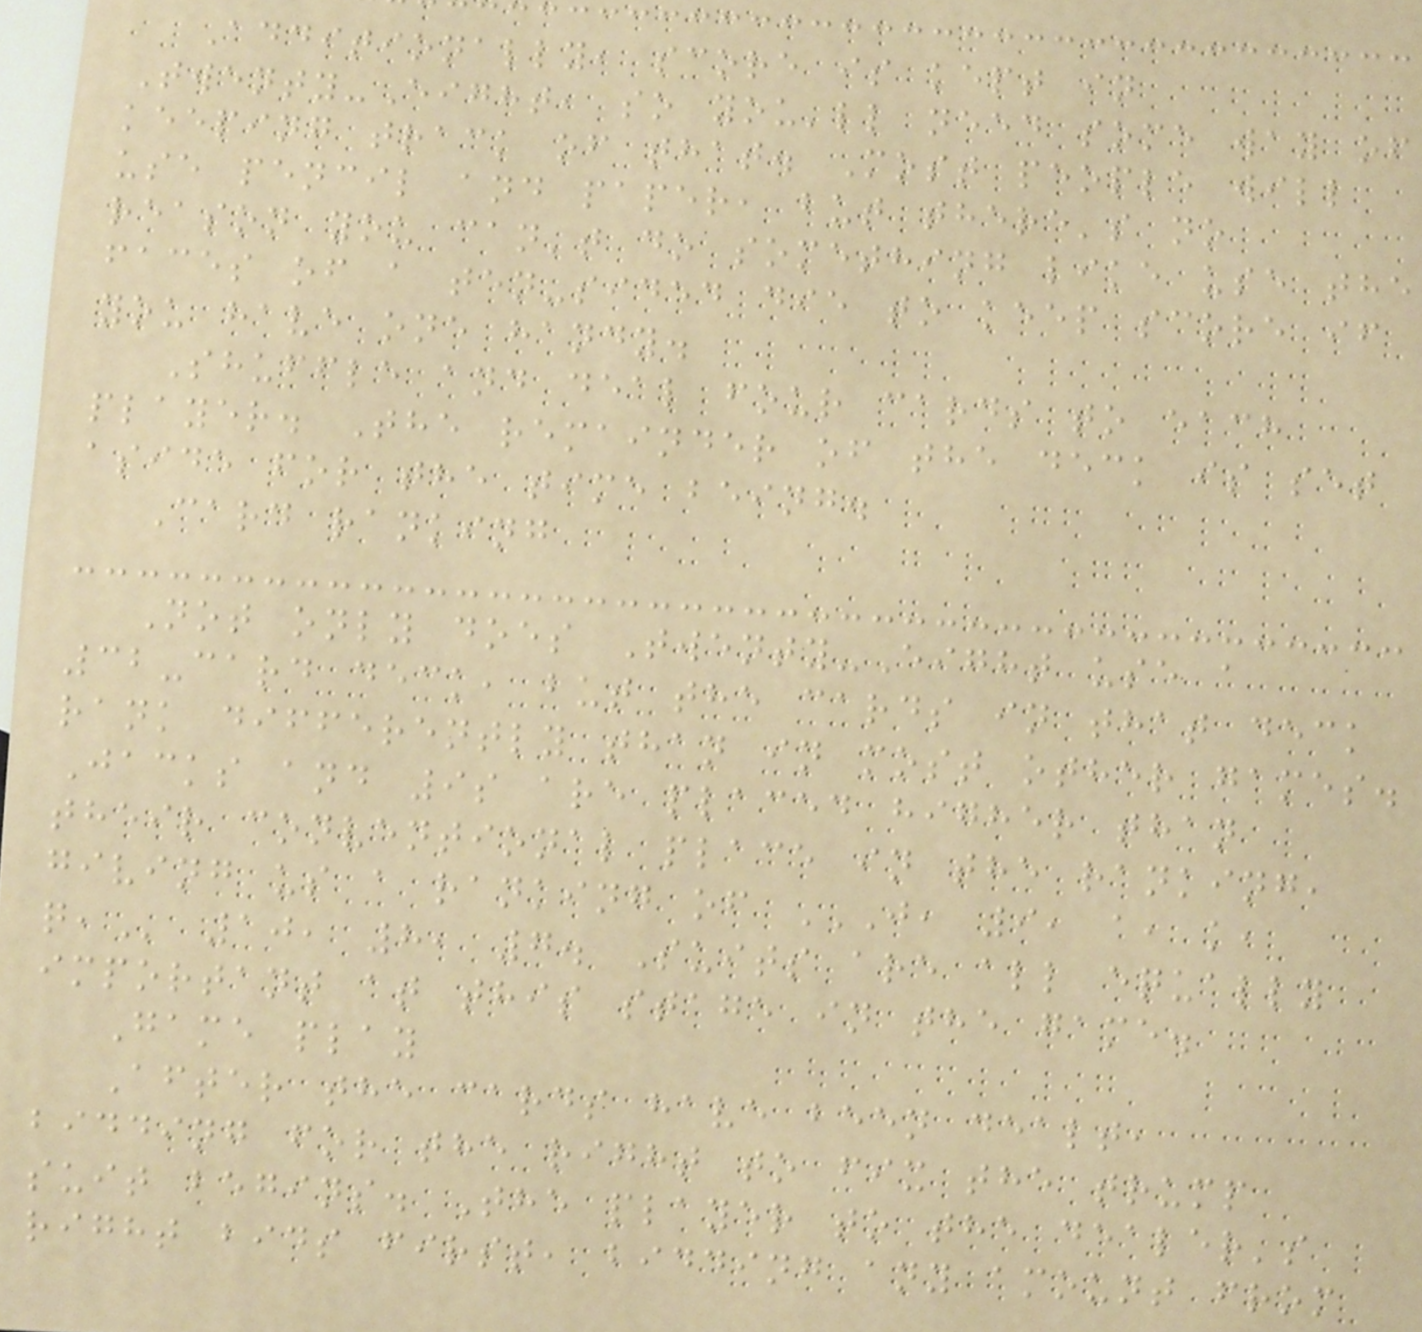Additionally, score is kept in
Twenty-Eight, so you'll need some way of
keeping track of that. Most people will
use pencil and paper, but there's no
reason you can't do something like use the
faces of a ten-sided die to keep score if
you have one handy.
Shuffle and deal four cards to each
player. The remainder of the deck is set
aside for the time being.
Card ranking
Not only does Twenty-Eight use a
32-card deck, but the cards in that deck
rank differently than in most other games.
Jacks and 9s are placed higher than
their conventional place in the ranking,
giving us a ranking of J, 9, A, K,
Q, 10, 8, 7. Suits are all equally
important at this stage in the game.
Game play
After the cards have been dealt,
bidding for the right to fix the trump
suit begins. The player to the dealer's
right bids first, bidding any amount from
